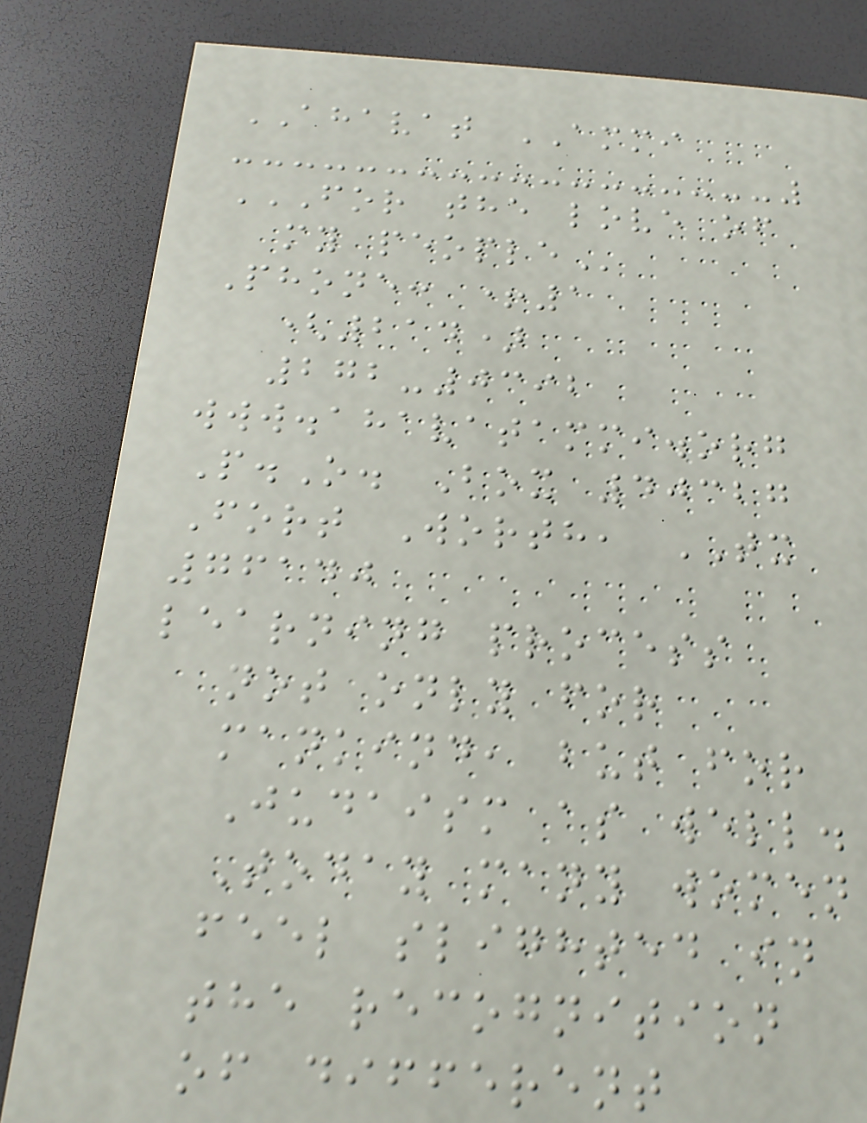AHAVAT AMMI
FOR THE LOVE OF
MY PEOPLE
Phone: +1
(214)
272-0392
www.ahavatammi.org
P.O. Box 40327
Fort Worth, TX
76140
learning process
not only for
mankind, but for
Judaism as well.
Today many women
feel slighted in
the recognition
of different
